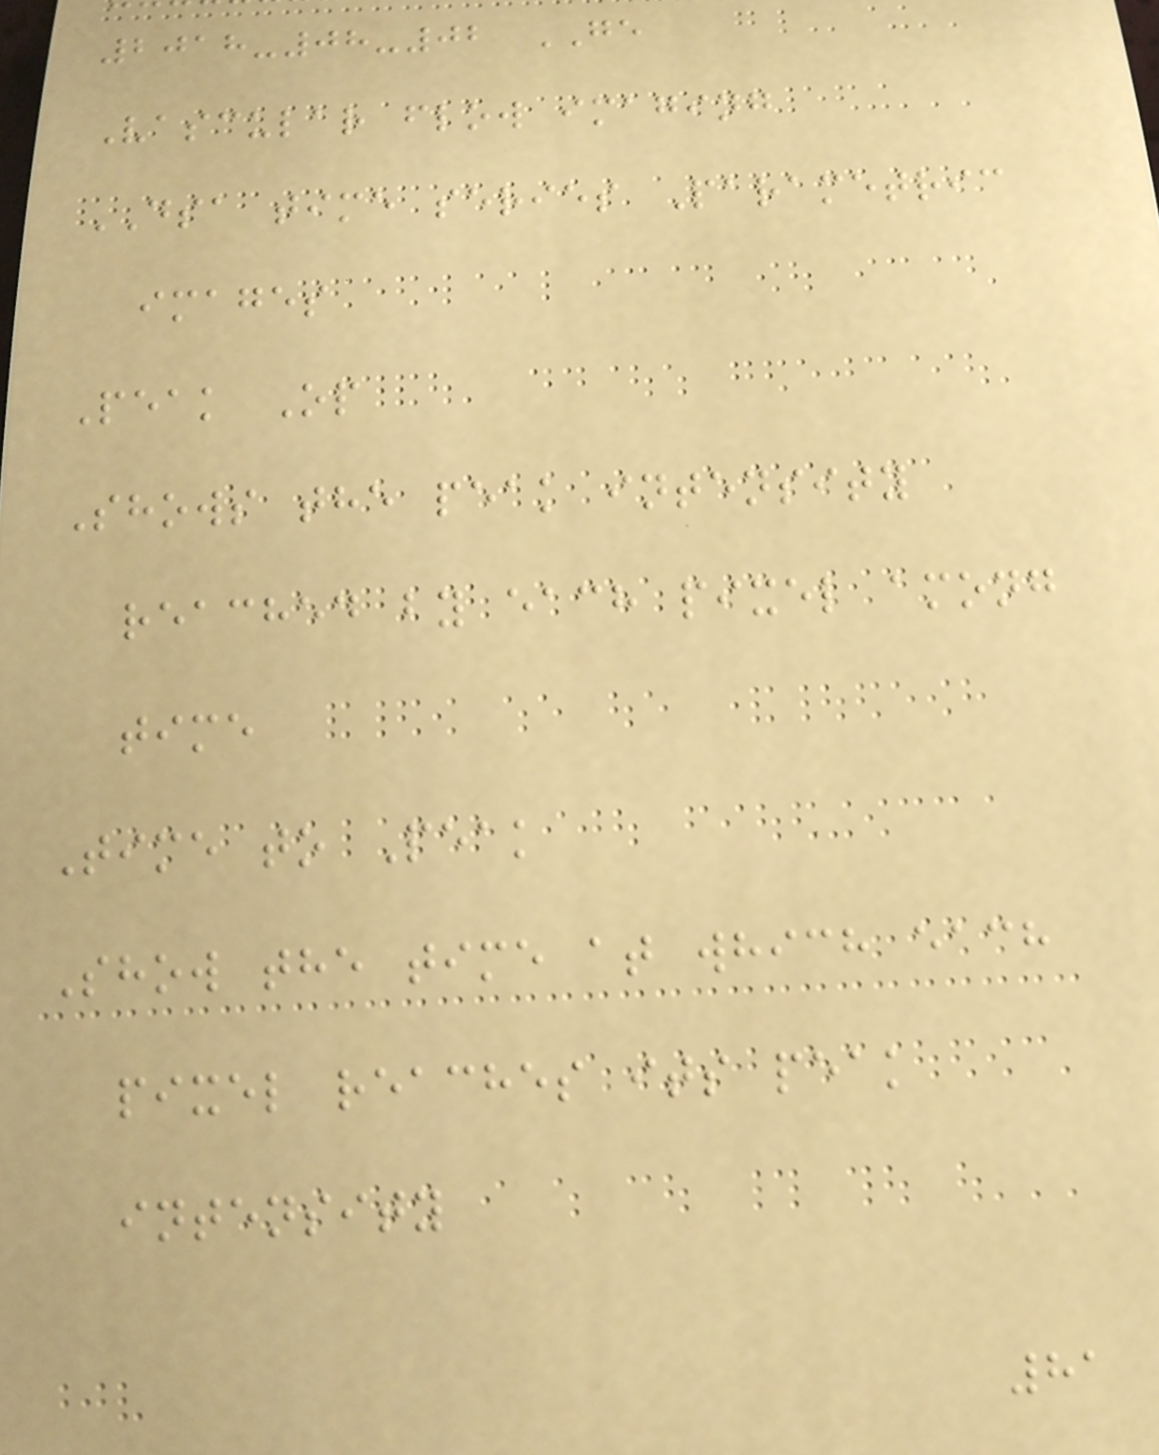2018-08-02 GE
Vascular flow imaging
DSA time series Parametric
images
Peak Op
Shows the peak intensity
reached by each pixel among
time
Time to Peak
Show the time at which each
pixel reaches its peak
intensity
81
